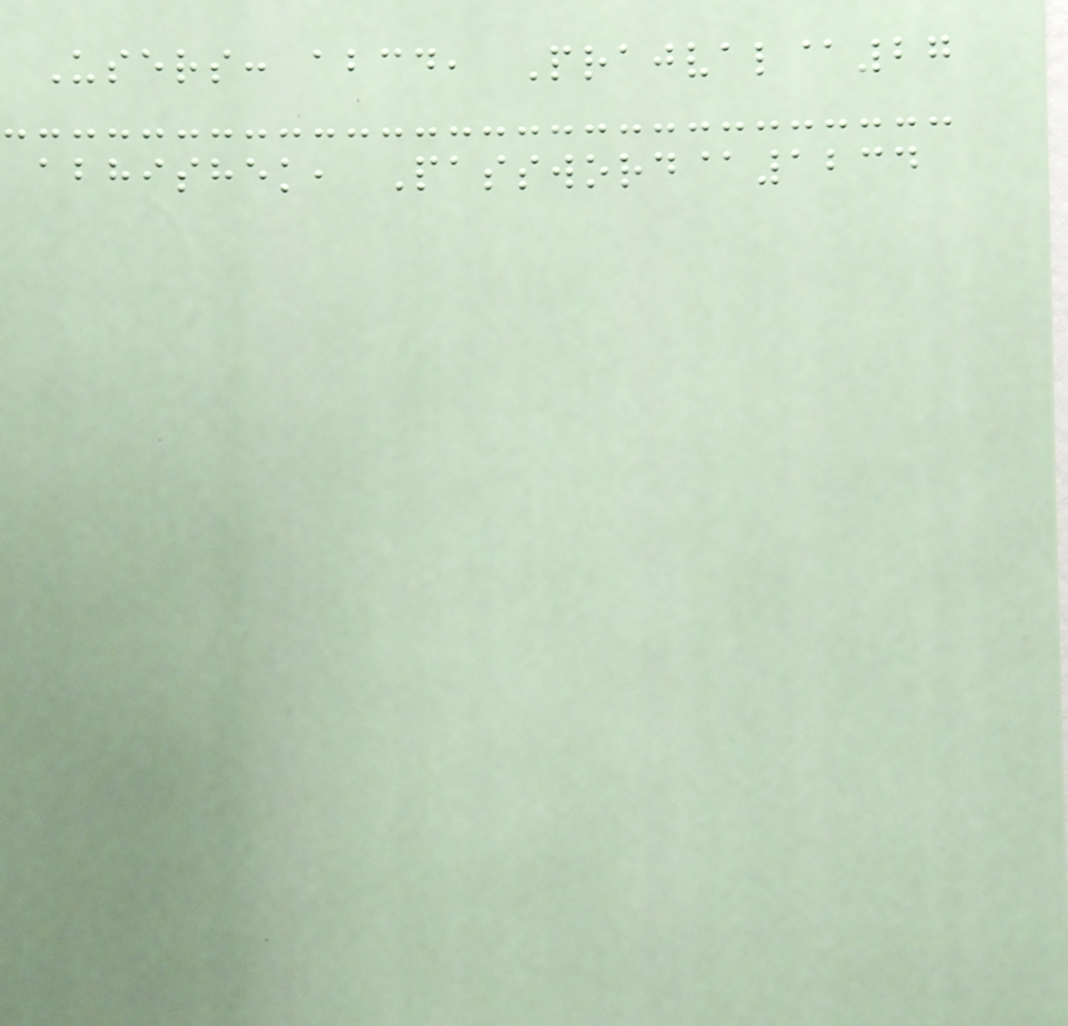Users: abcd, Prajval@27
abhishek, Password@1234
